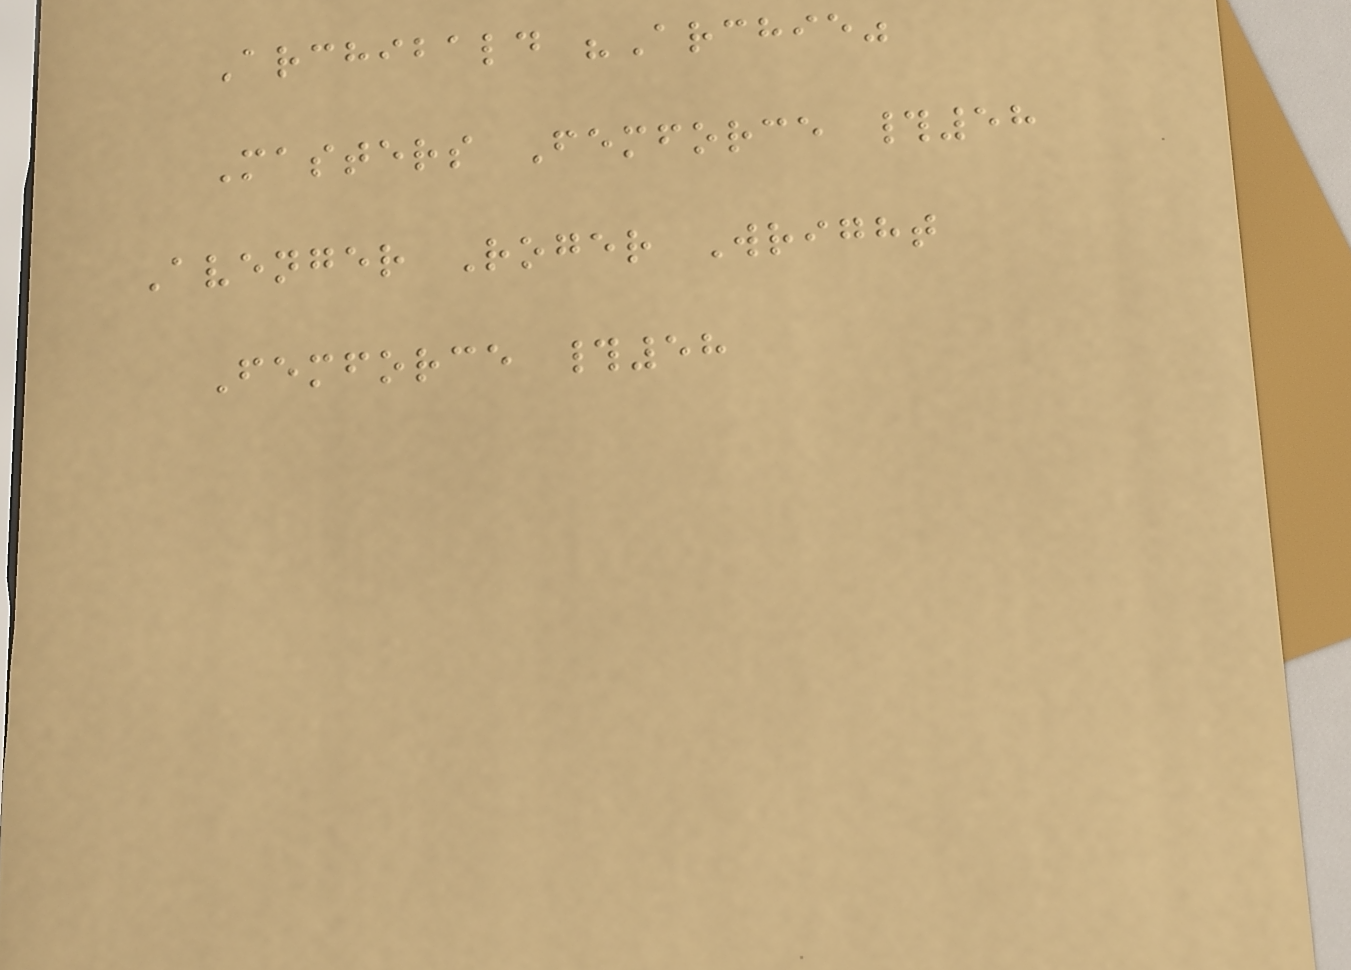Archibald "Archie"
Masters Femforce #58
Avenger Roger Wright
Femforce #58
